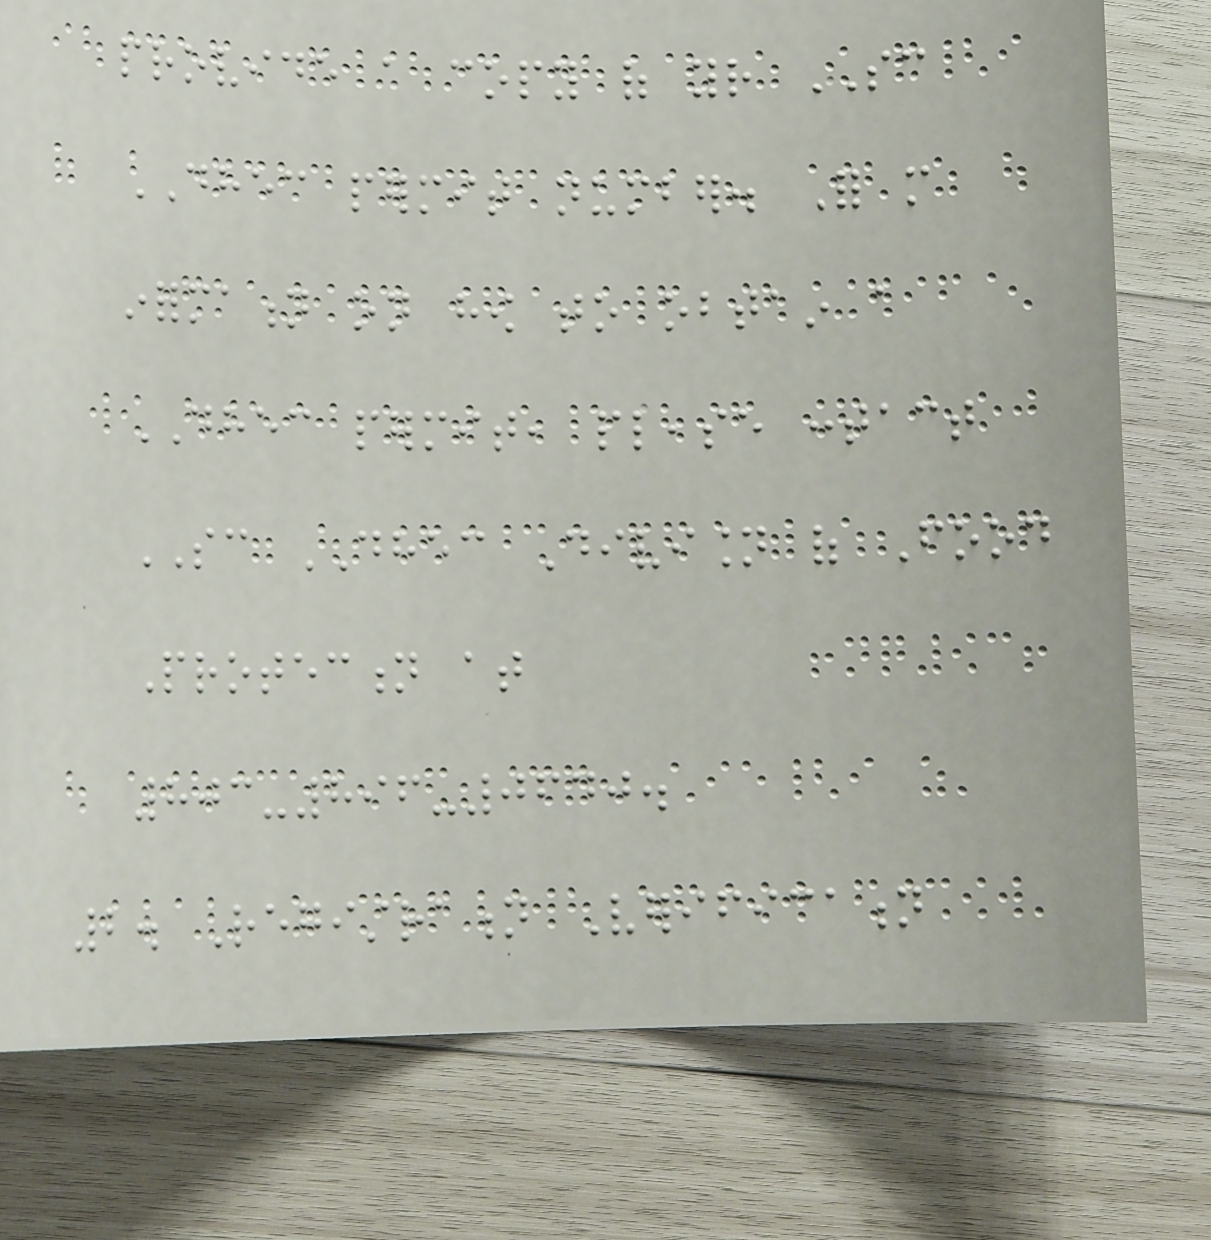provide a copy of your SC
DHEC permit number. For more
information on how to obtain a
DHEC permit, please contact
SC DHEC Division of Food
Protection at
803-896-0640.
2. Registration Verification
